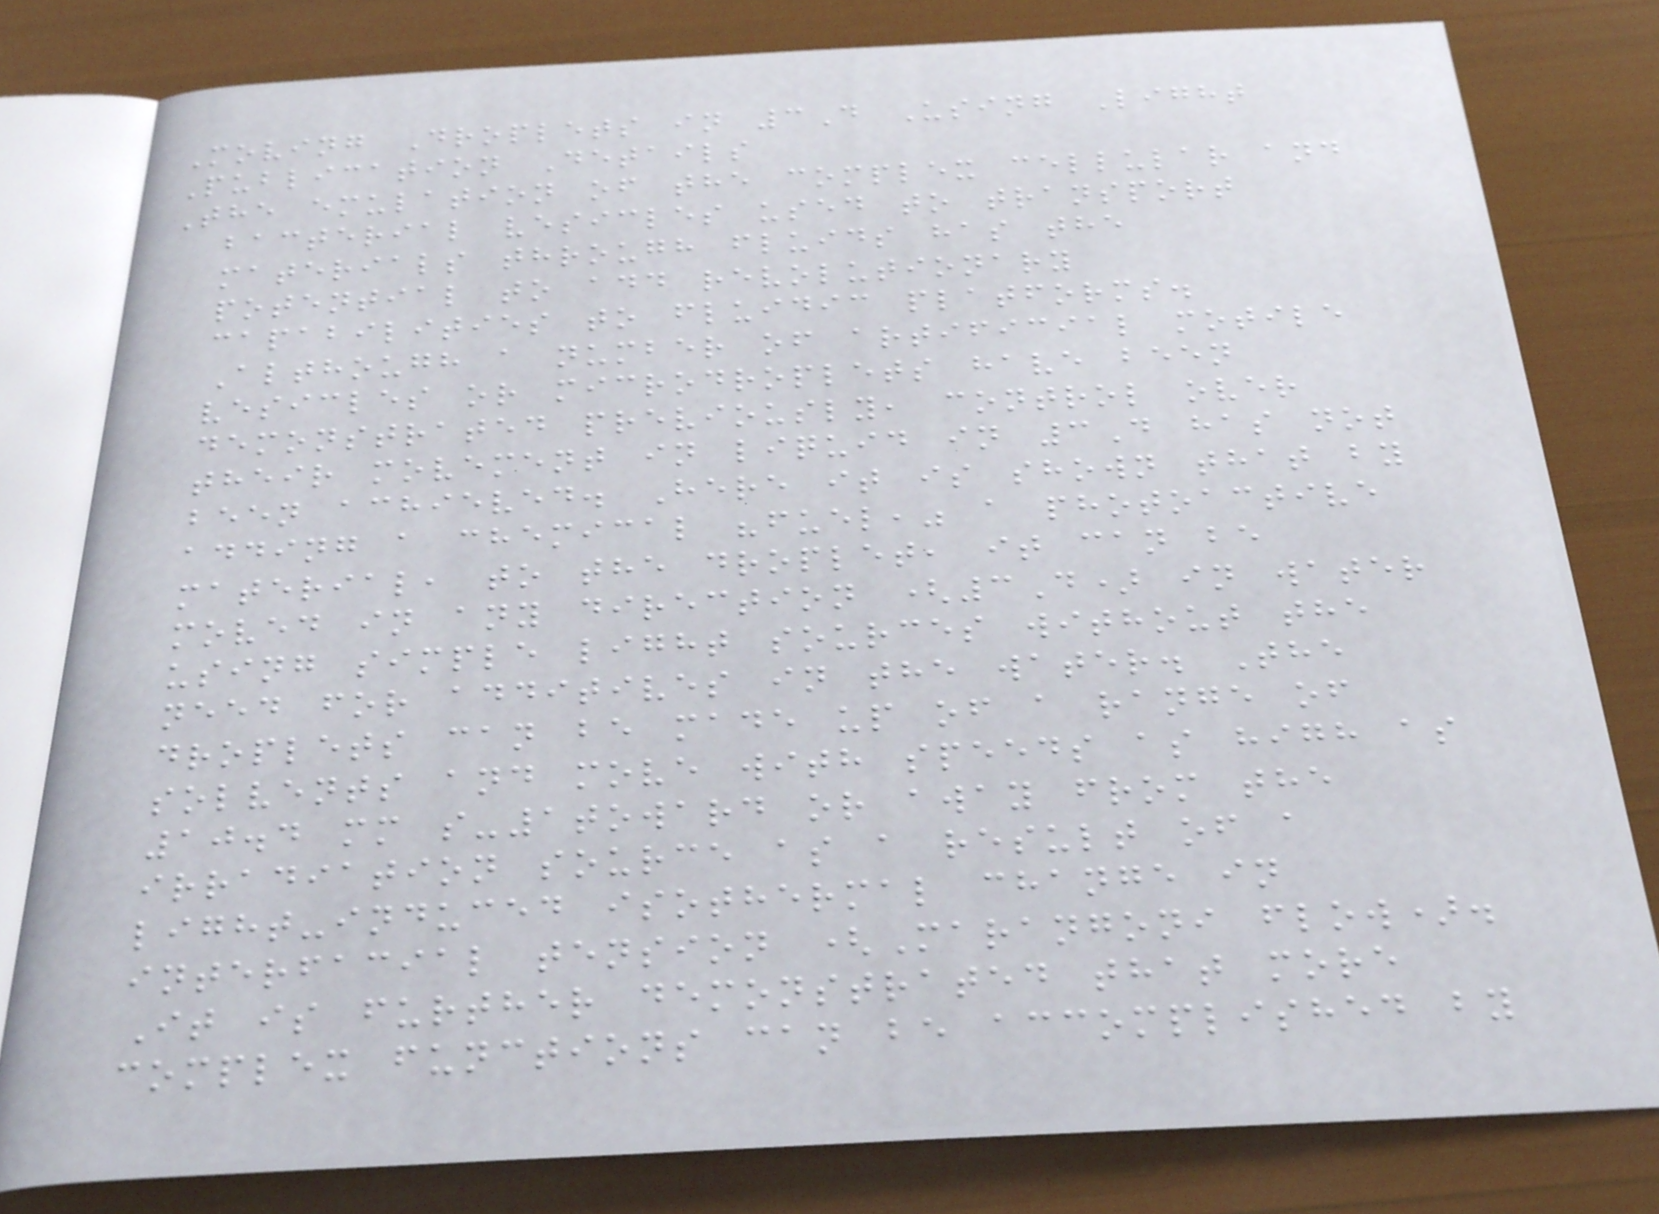Moving Droplets in 3D Using Light
Publication Details
The emulation of the complex cellular and
bacterial vesicles used to transport
materials through fluids has the
potential to add revolutionary
capabilities to fluidic platforms.
Although a number of artificial motile
vesicles or microdroplets have been
demonstrated previously, control over
their movement in liquid in 3D has not
been achieved. Here it is shown that by
adding a chemical "fuel," a photoactive
material, to the droplet, it can be
moved in any direction (3D) in water
using simple light sources without the
need for additives in the water. The
droplets can be made up of a range of
solvents and move with speeds as high as
10.4 mm s-1toward or away from the
irradiation source as a result of a
light-induced isothermal change in
interfacial tension (Marangoni flow).
It is further demonstrated that more
complex functions can be accomplished by
